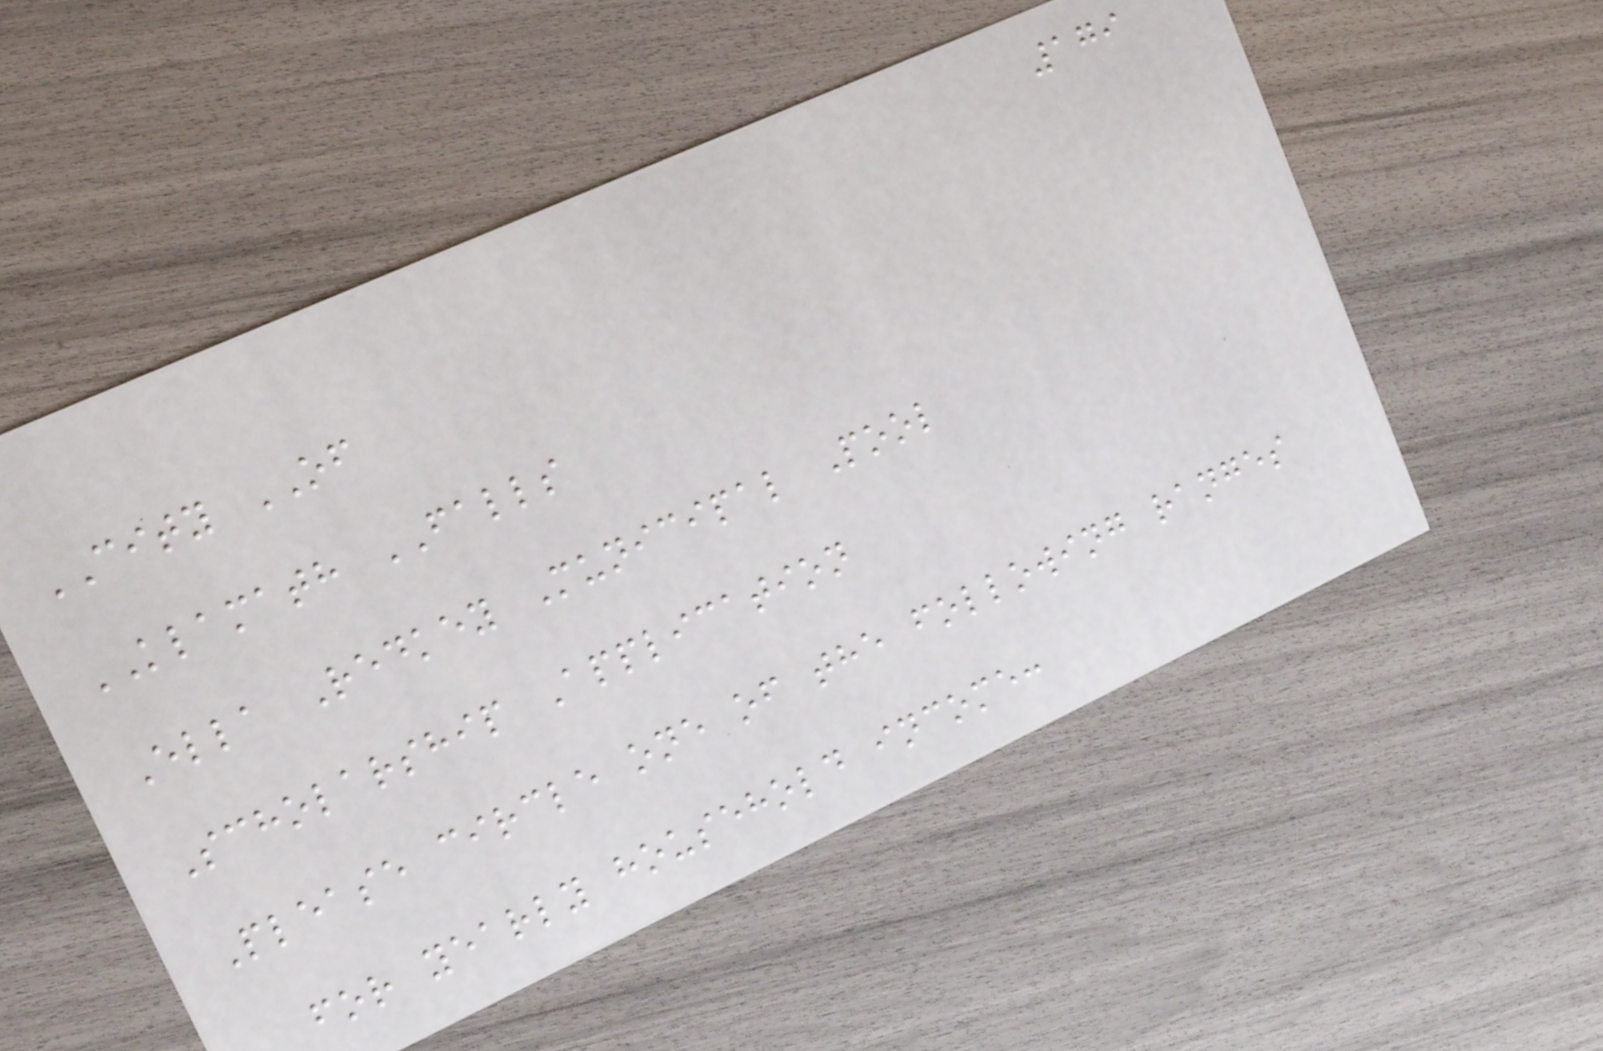179
CITY OF
KLAMATH FALLS
Ella Redkey Municipal Pool
Scholarship Application
Please circle one of the following ranges
for yearly household income:
